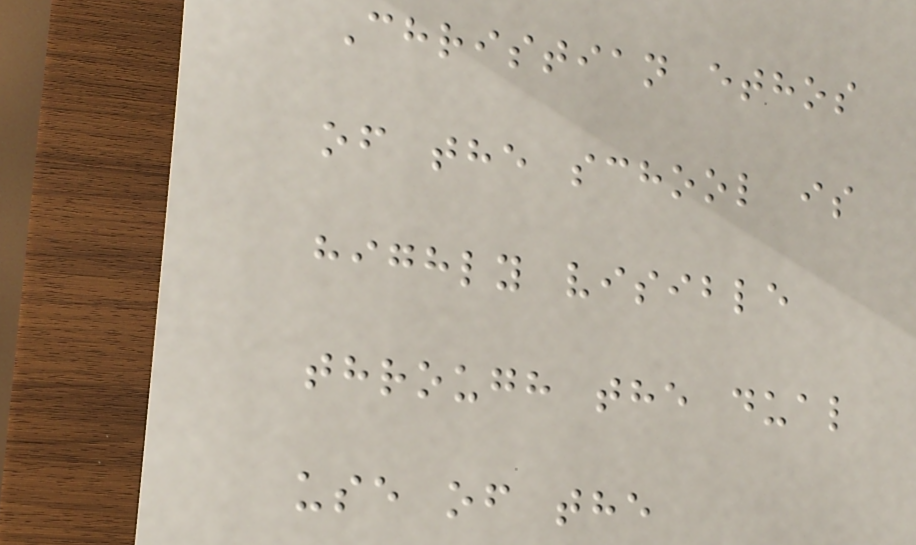Christian ethos
of the school is
highly visible
through the dual
use of the
